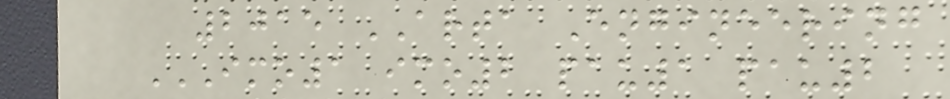2015 ARTA Engineering
IMO1 IMO2 PAU1 PAU2
